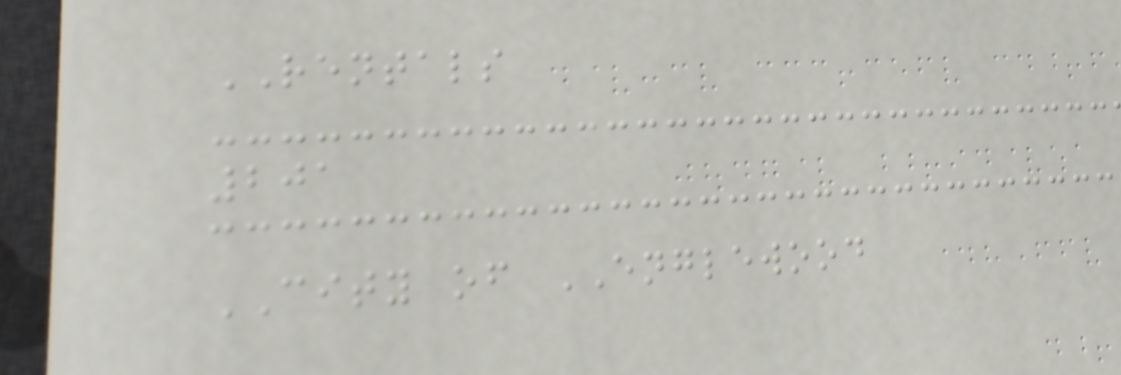RENTALS
201
CITY of ENGLEWOOD
